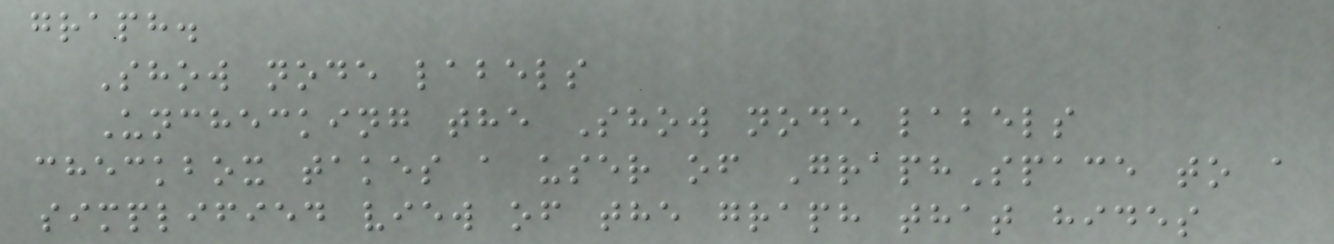graph.
Show node labels
Unchecking the Show node labels
checkbox takes a user of GraphSpace to a
simplified view of the graph that hides
